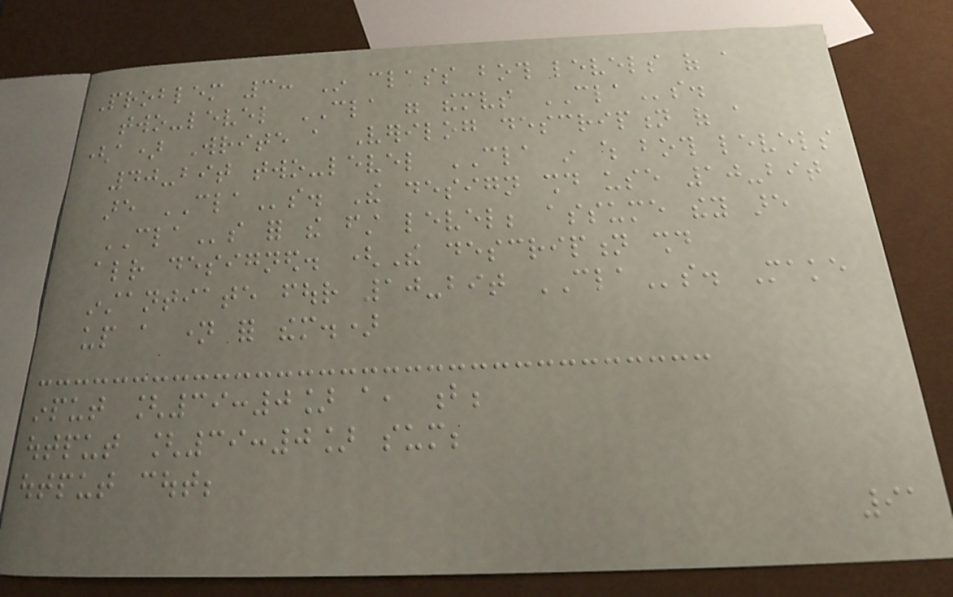Problem 3: In class both levels of a
two-level CLA were themselves CLAs.
(a) Write a Verilog description of a
40-bit two-level CLA in which both levels
are CLAs. The design should use 10-bit
CLAs for the first level; assume they are
already designed. (The description should
instantiate four 10-bit CLAs. Make
up a name for them.)
input [39:0] a, b;
output [39:0] sum;
output cout;
91
